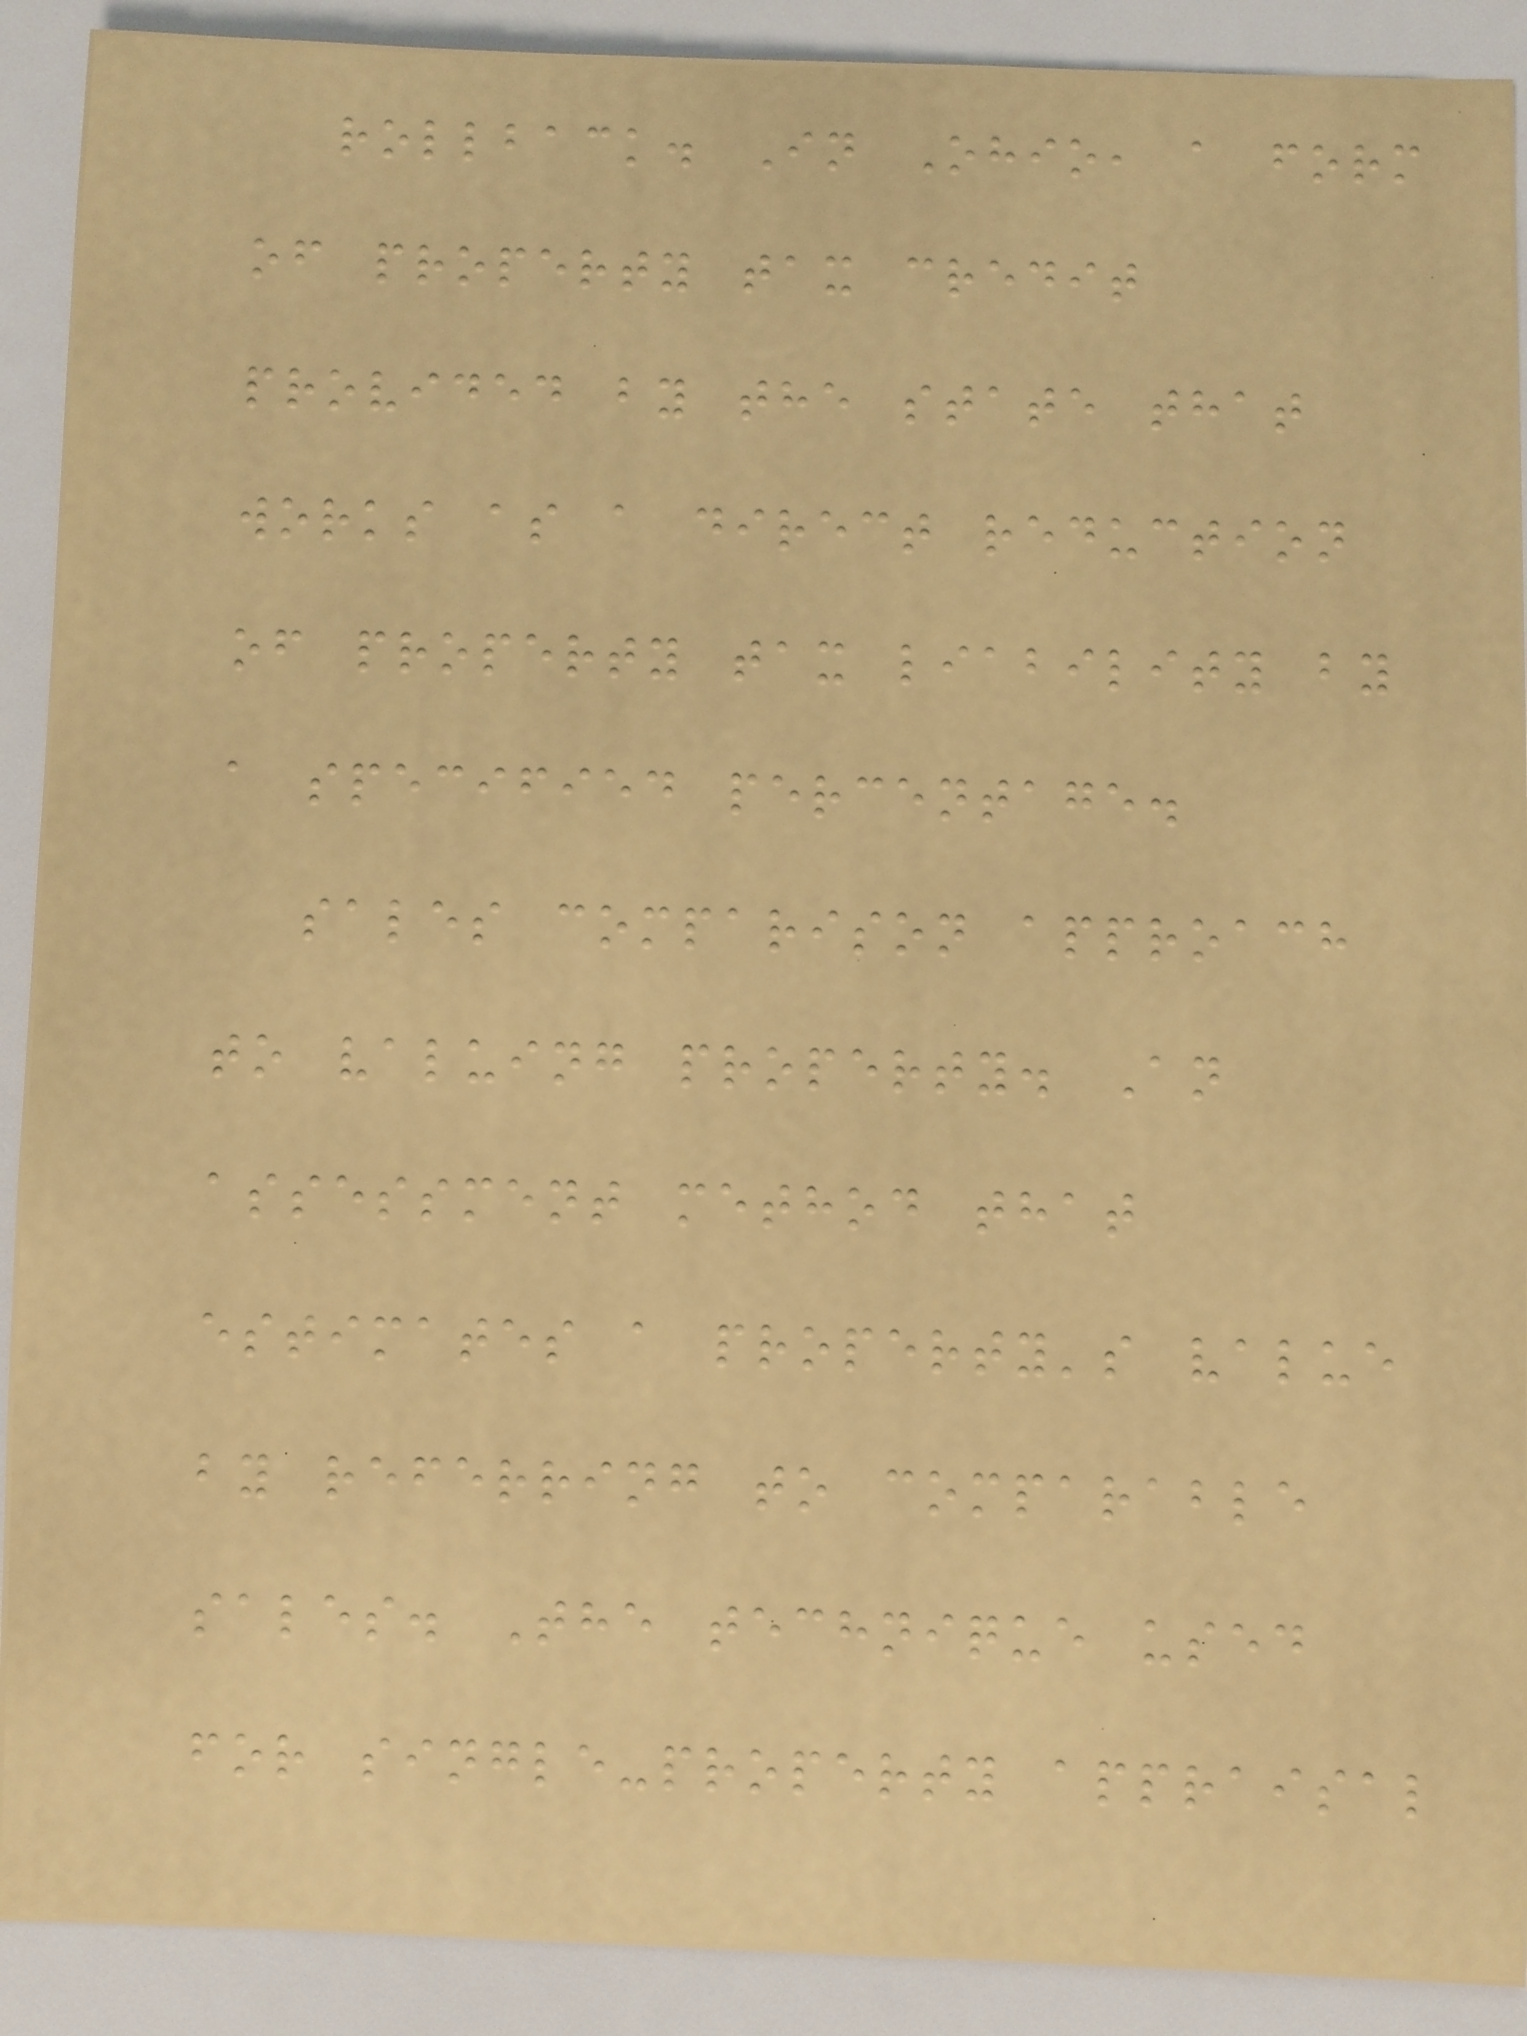rollback. In Ohio, a form
of property tax credit
provided by the state that
works as a direct reduction
of property tax liability by
a specified percentage.
sales comparison approach
to valuing property. An
assessment method that
estimates a property's value
by referring to comparable
sales. The technique used
for single-property appraisal
